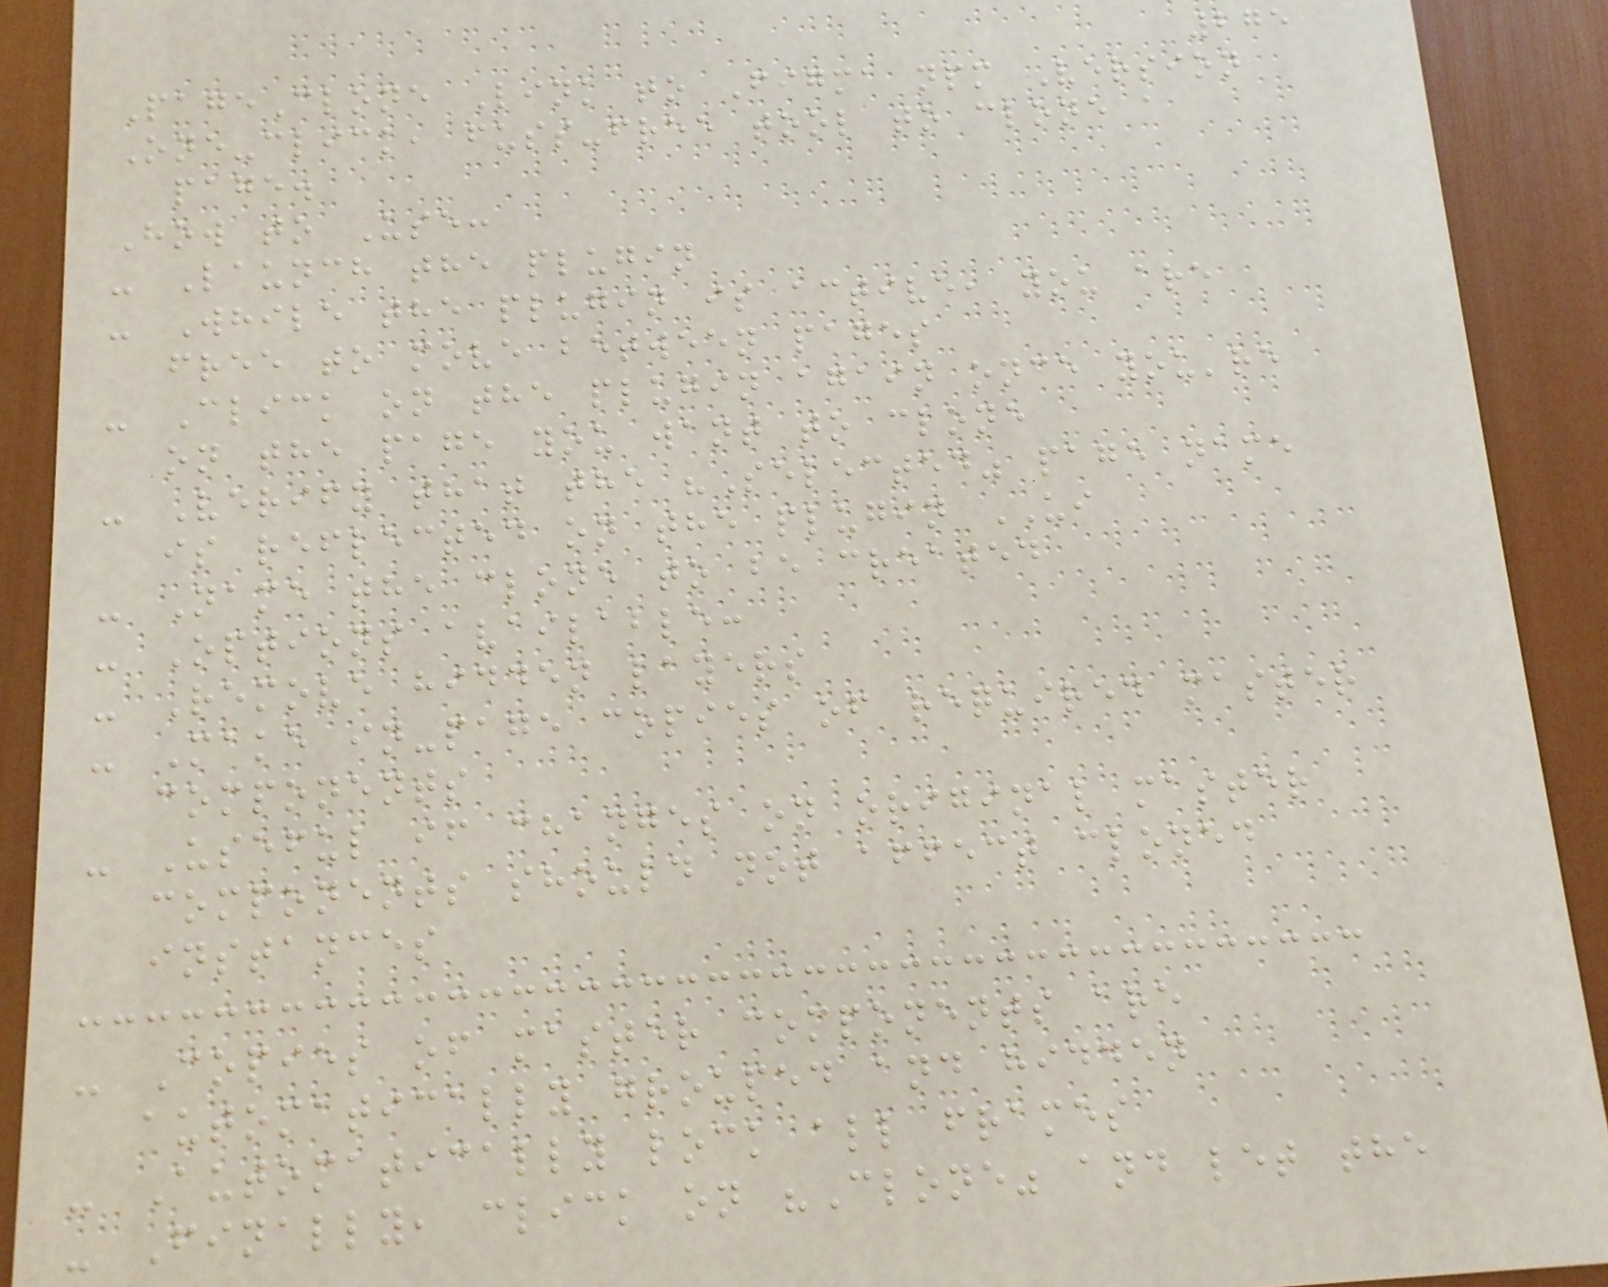275
PageClone Link to Figma npm Version
One-click, fuss-free tool to clone a
page.
How to Use:
- Launch the plugin
- While the plugin is active, you are
free to move between pages
- Click on the plugin again once you're
on the page you want to clone
- Verify that the "Selected" page name
is reflected on the plugin UI
- Name the clone to be created
- Options available:
- Remove hidden layers
- Make in-page copies of required master
components
- Useful if changes on original master
components should not affect cloned
instances
- Copies of master components are
automatically grouped and hidden
- Automatically lock all frames
- Finally, click on "Clone" and let the
